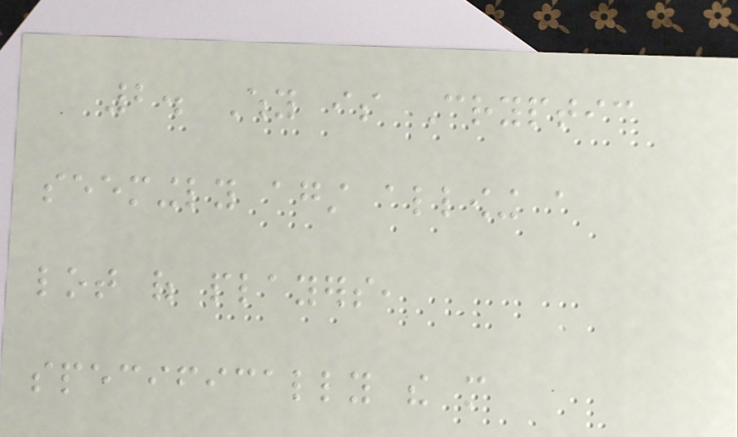2. Why is Cryptic
seemingly against allowing a
lot of players,
specifically the more
